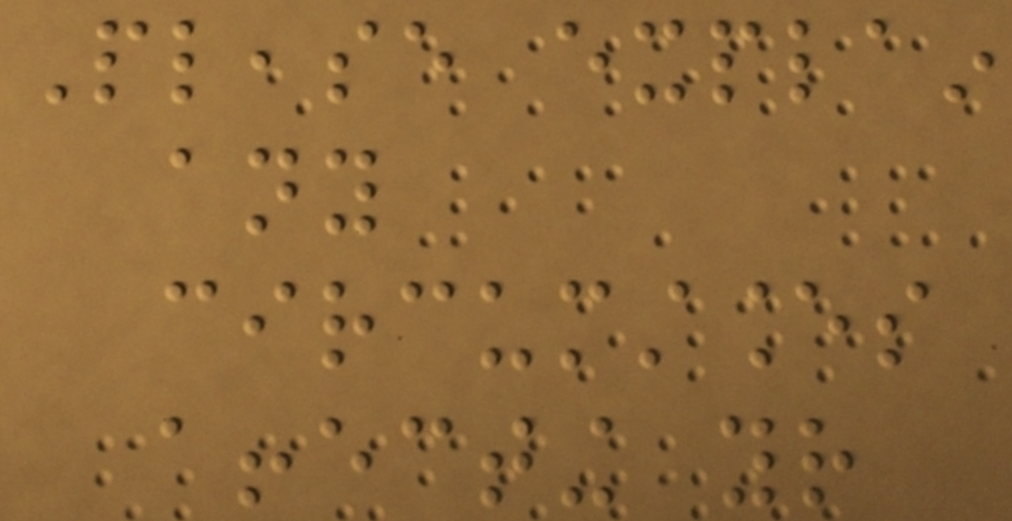Please explain
any
circumstances
affecting your
